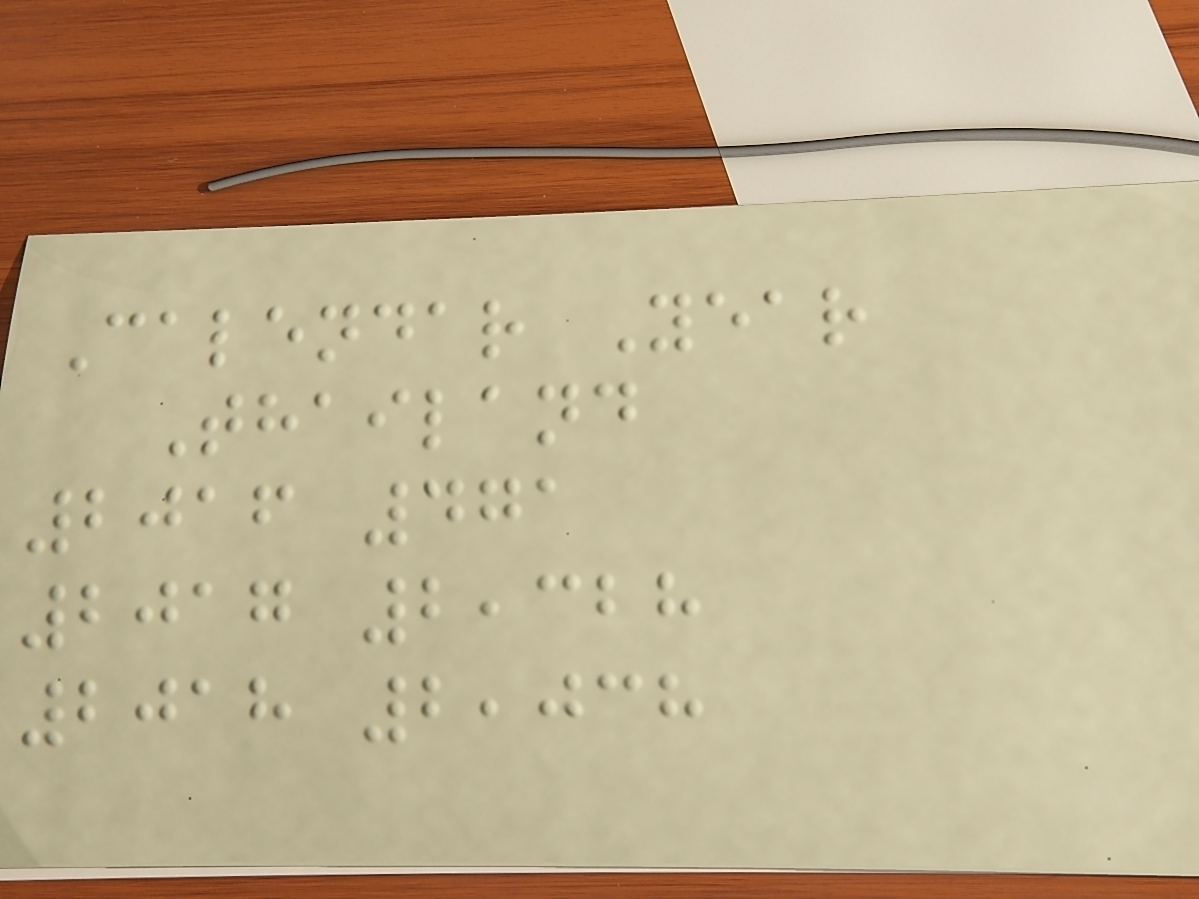Calendar Year
Thailand
2016 471
2017 2,328
2018 2,038
